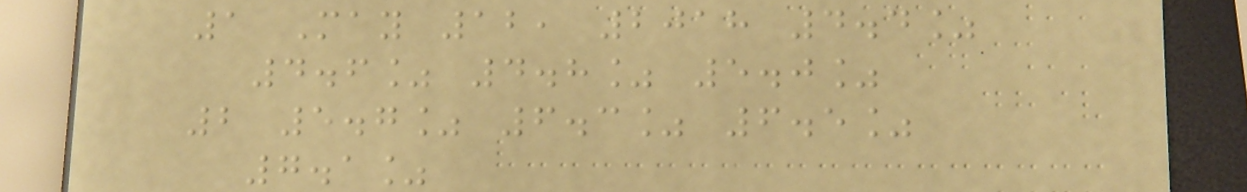1 May 12, 2018 4.4%
4.6% 4.8% 5.0%
2 5.7% 6.3% 6.5%
7.1%
